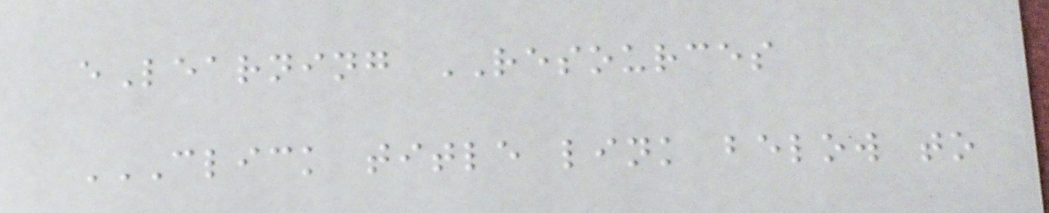eLearning RESOURCES
CLICK TITLE LINK BELOW TO
